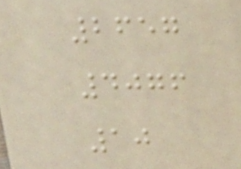2657
4076
10
